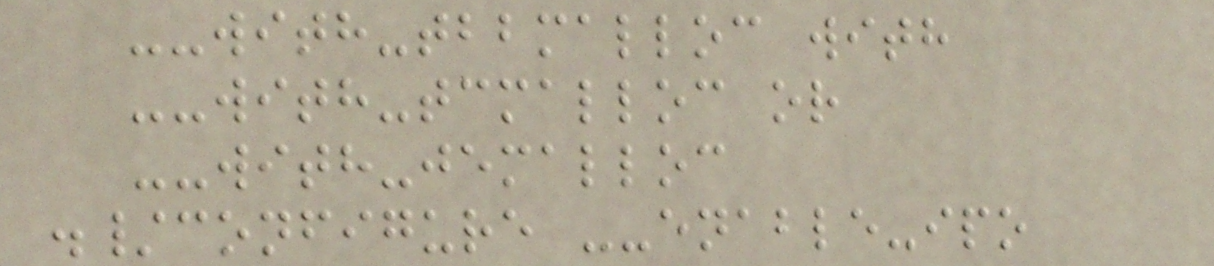--with-tbbmalloc with
--with-tcmalloc or
--with-jemalloc
./configure --enable-ipo
